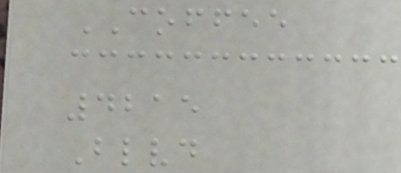COFFEE
4215
Blvd
